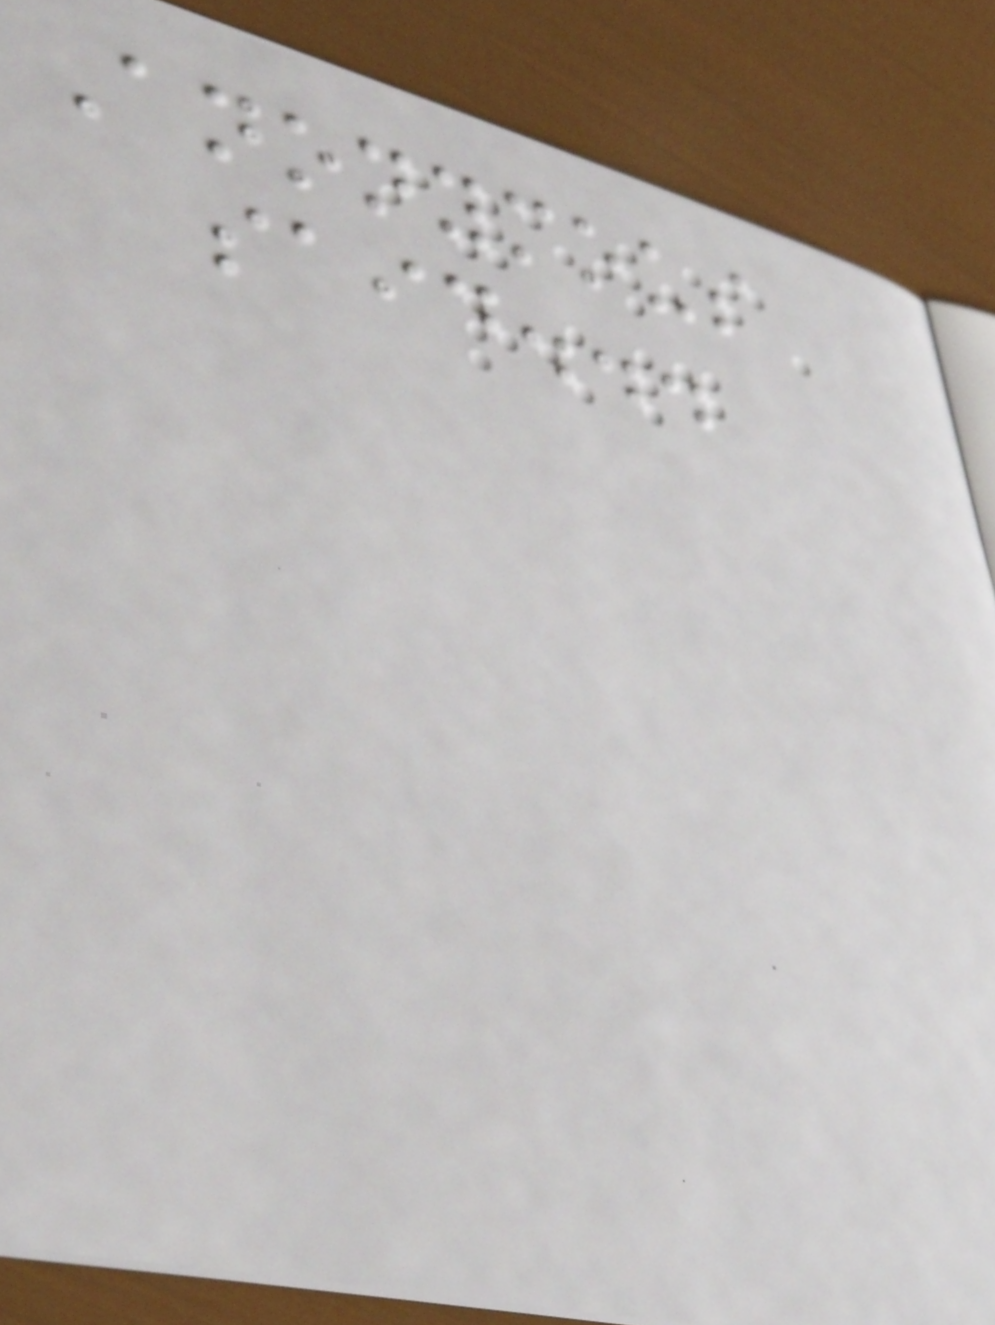Anonymous
said...
